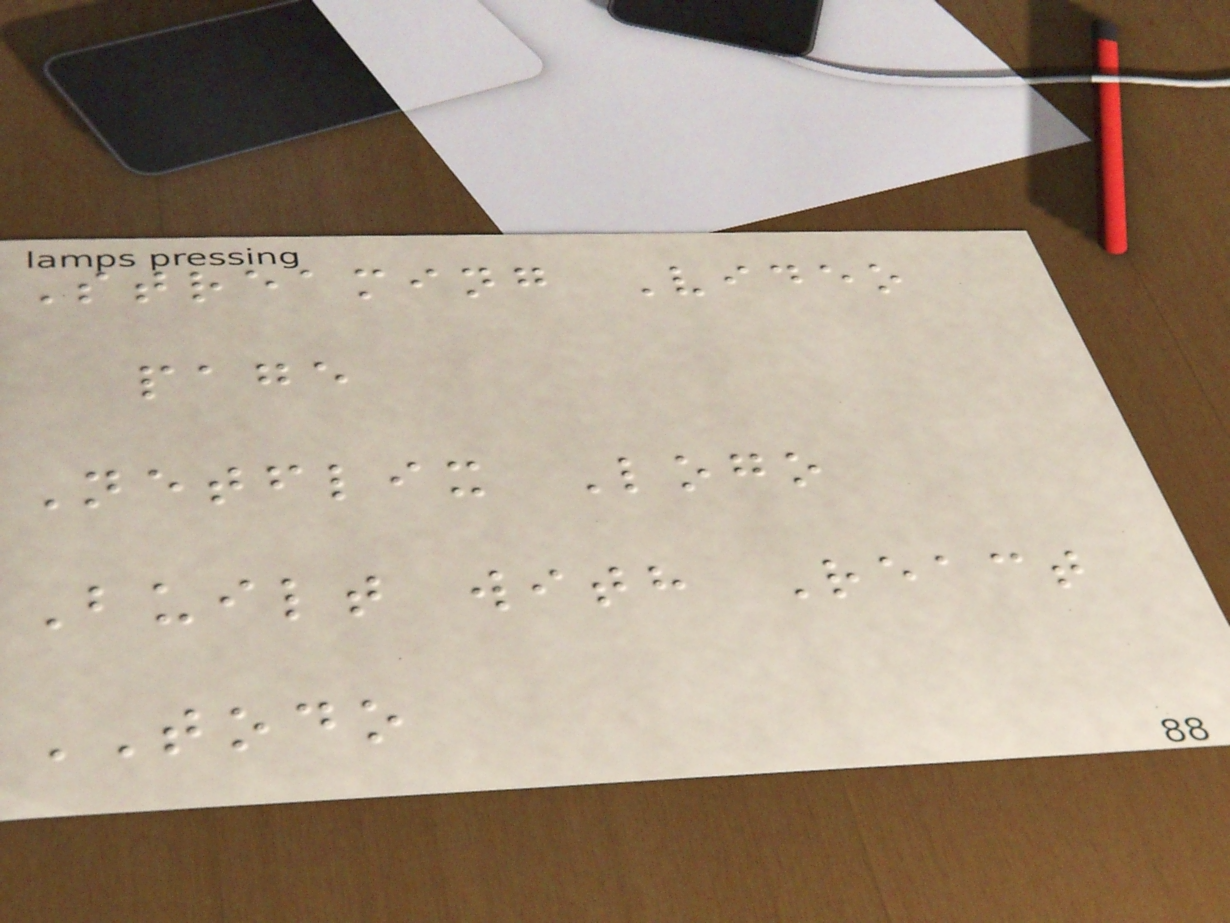Streaming Video
page
Netflix Logo
Built with React
TODO
